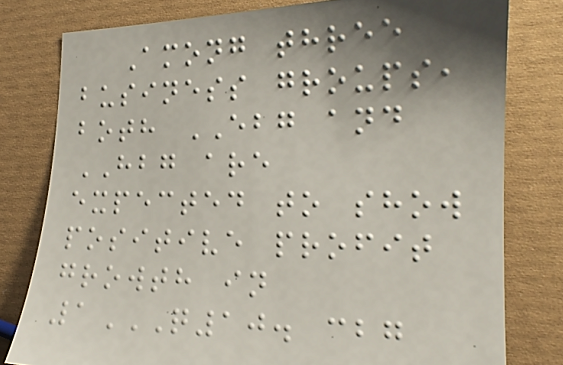Among three
business groups,
both EBG and
HBG are
expected to show
positive profit
growth in
1Q10. CBG
